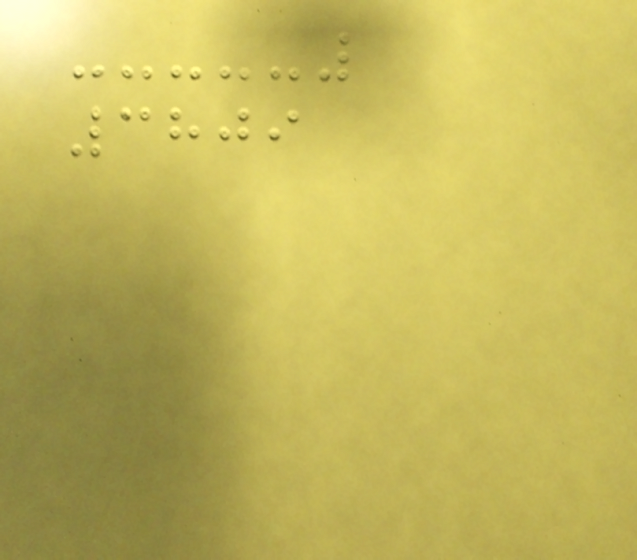3809
